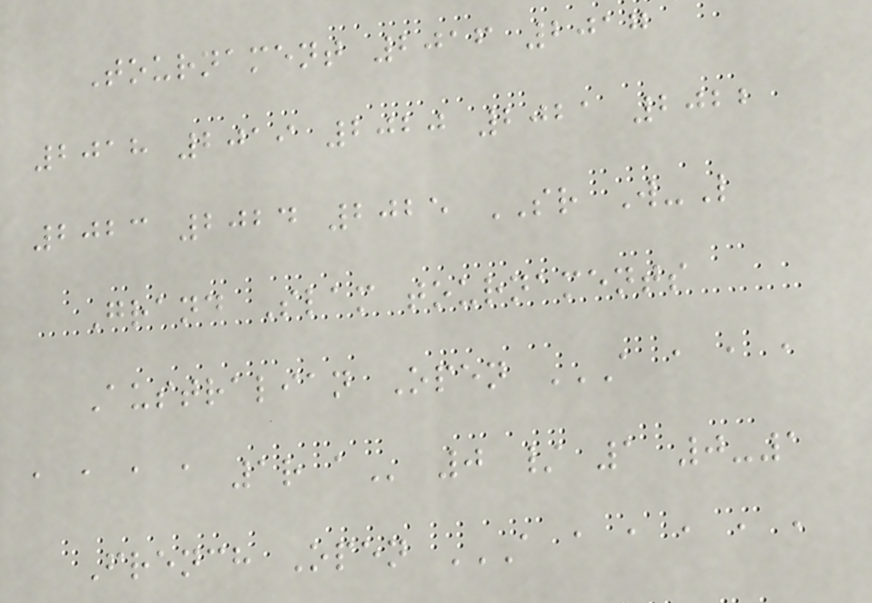Tournament 2016 2017
2018 2019 2020 2021 2022
2023 2024 2025 SR W-L
Grand Slam tournaments
Australian Open A A A A
A A A A 1R A 0 / 1 0-1
French Open A A A A A A
